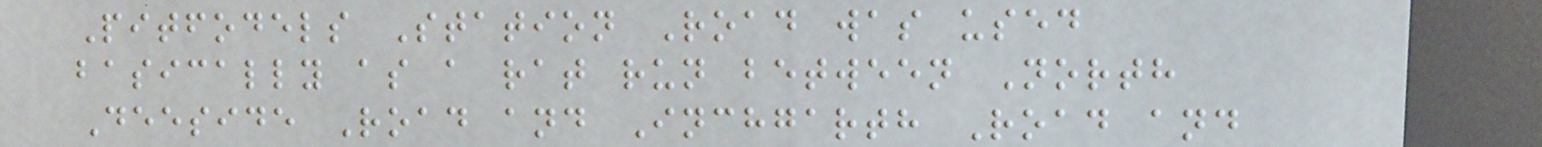Pitfodels Station Road was used
basically as a rat run between North
Deeside Road and Inchgarth Road and
